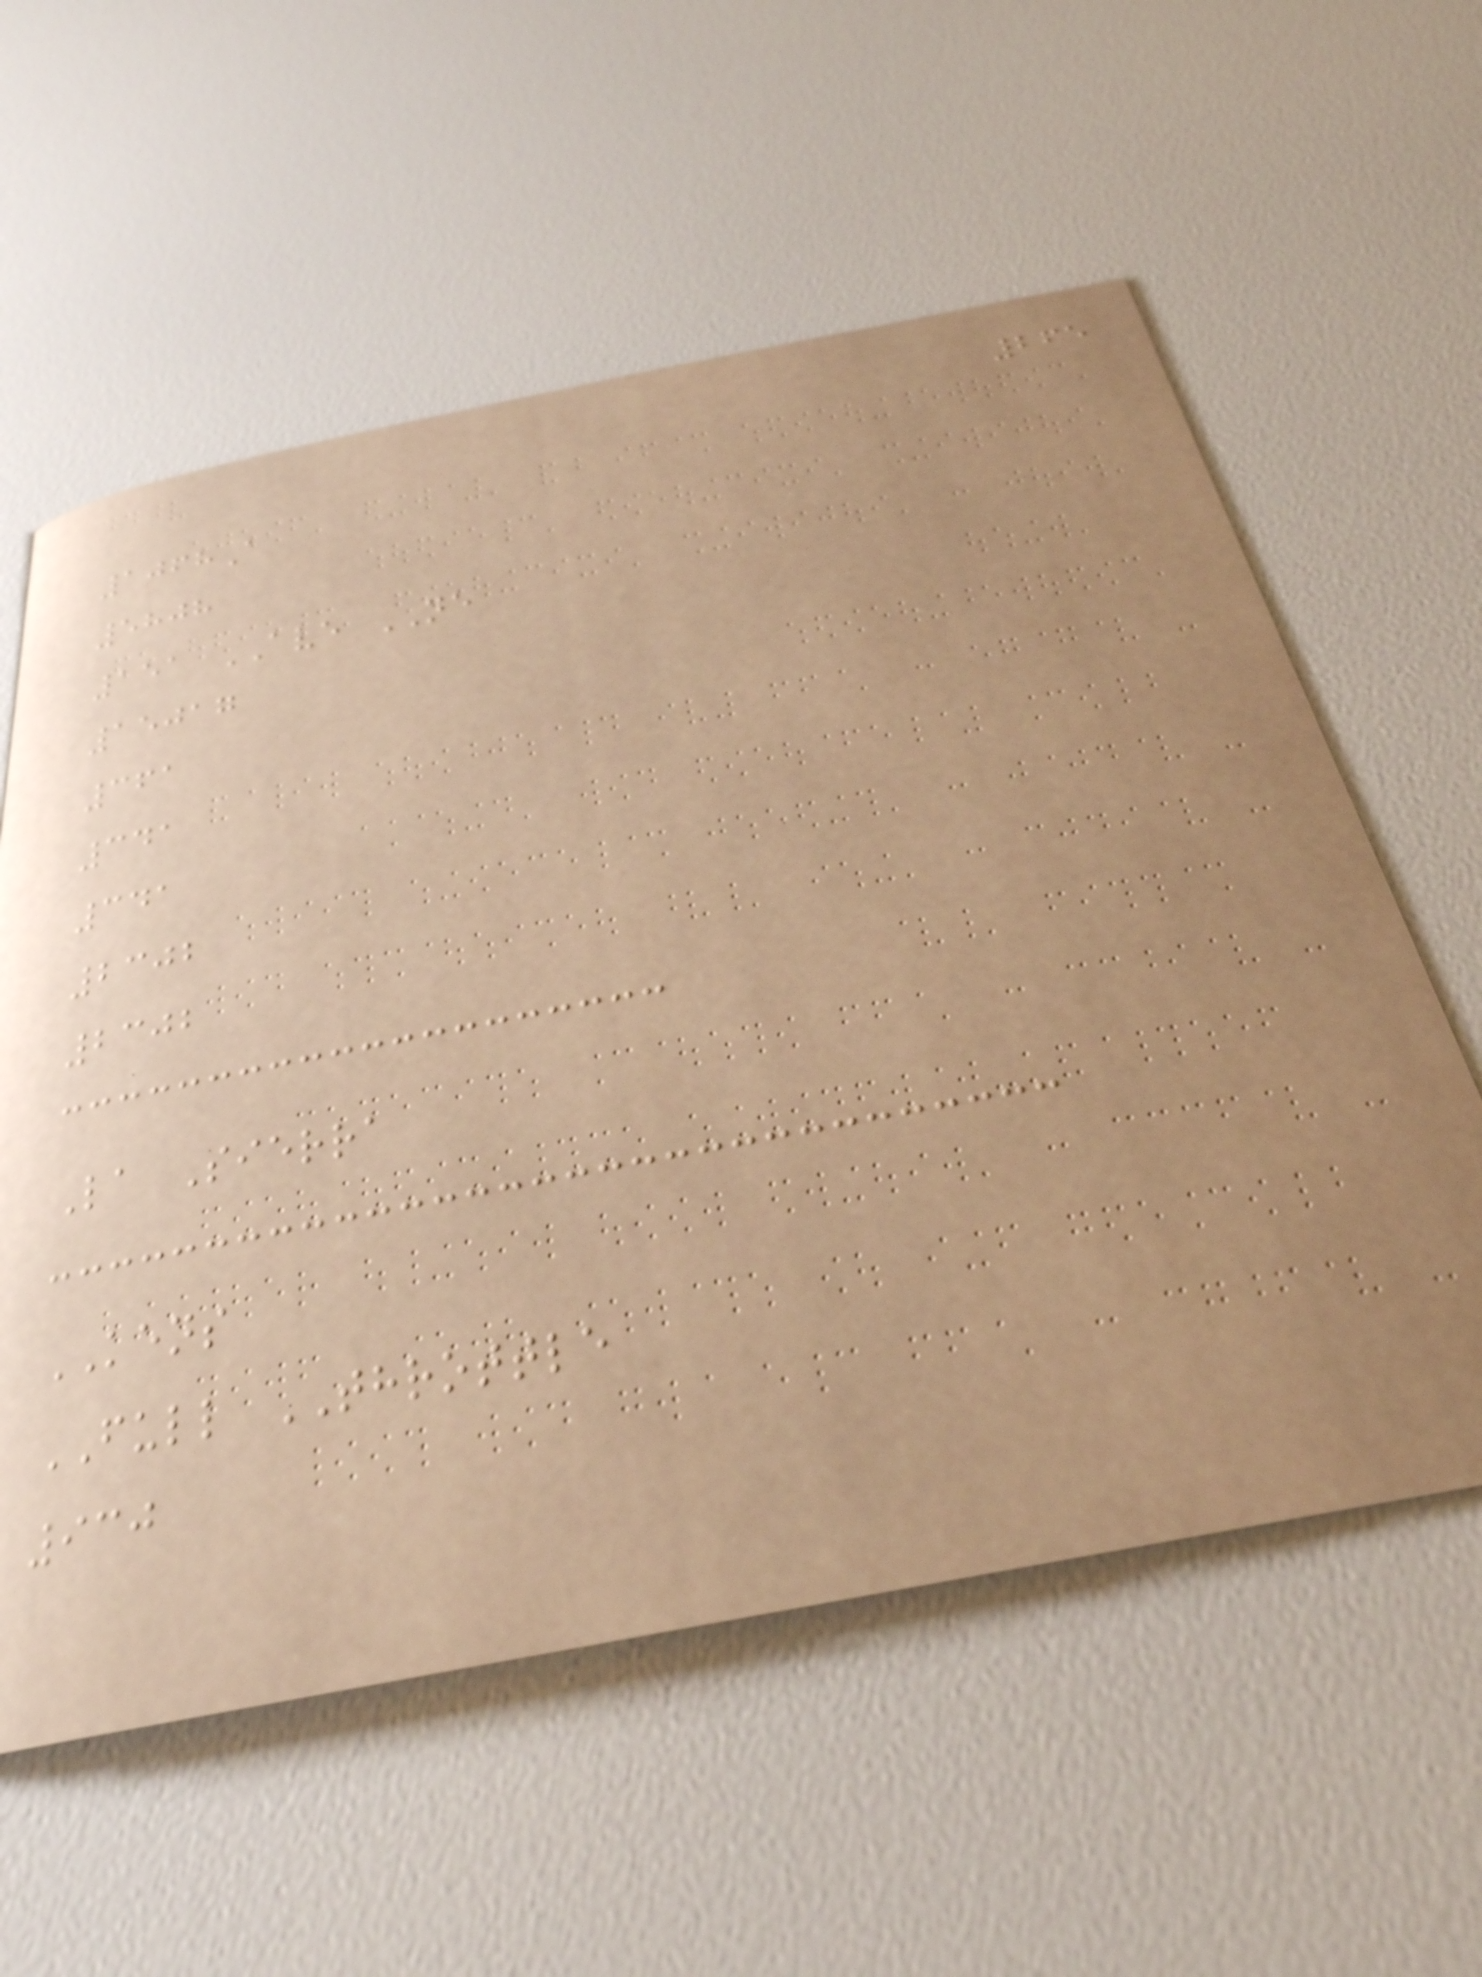265
1068A
5808
151 AVE NE
15017
361
341
341
2302
2302
La Sierra
KENS
FULL THROTTLE
930
